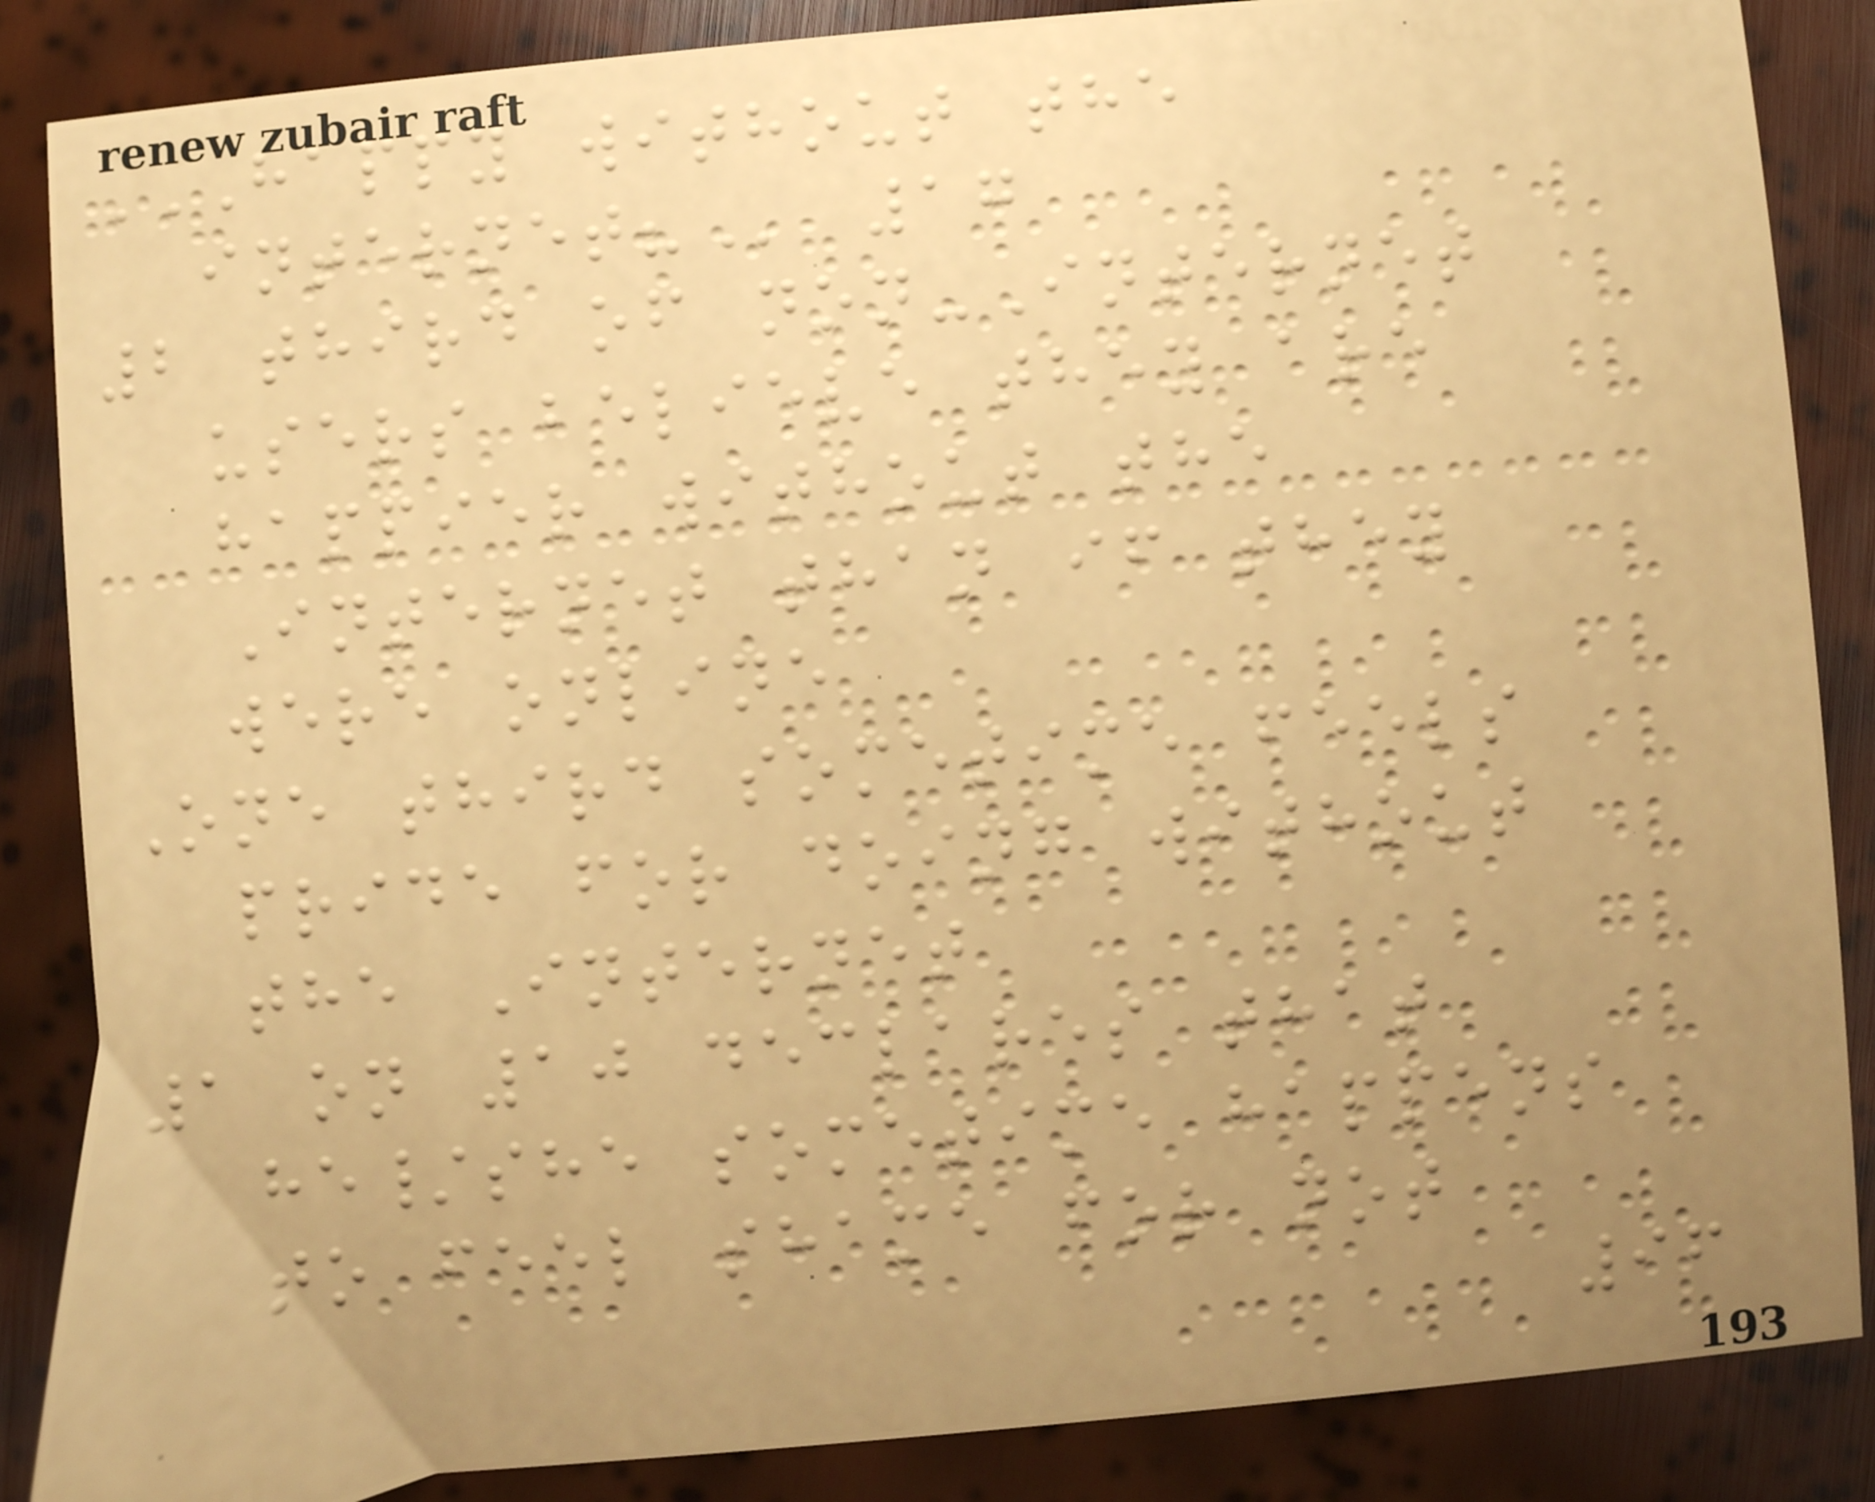HAPPY WITHOUT THE
INTERNET? 17
2 third of non-Internet
users believe they are
happier without the
Internet than if they
were online
One third sometime feels
pride for doing without
the Internet
1 on 10 declares that
he/she sometime happens
to feel shame for not
96
